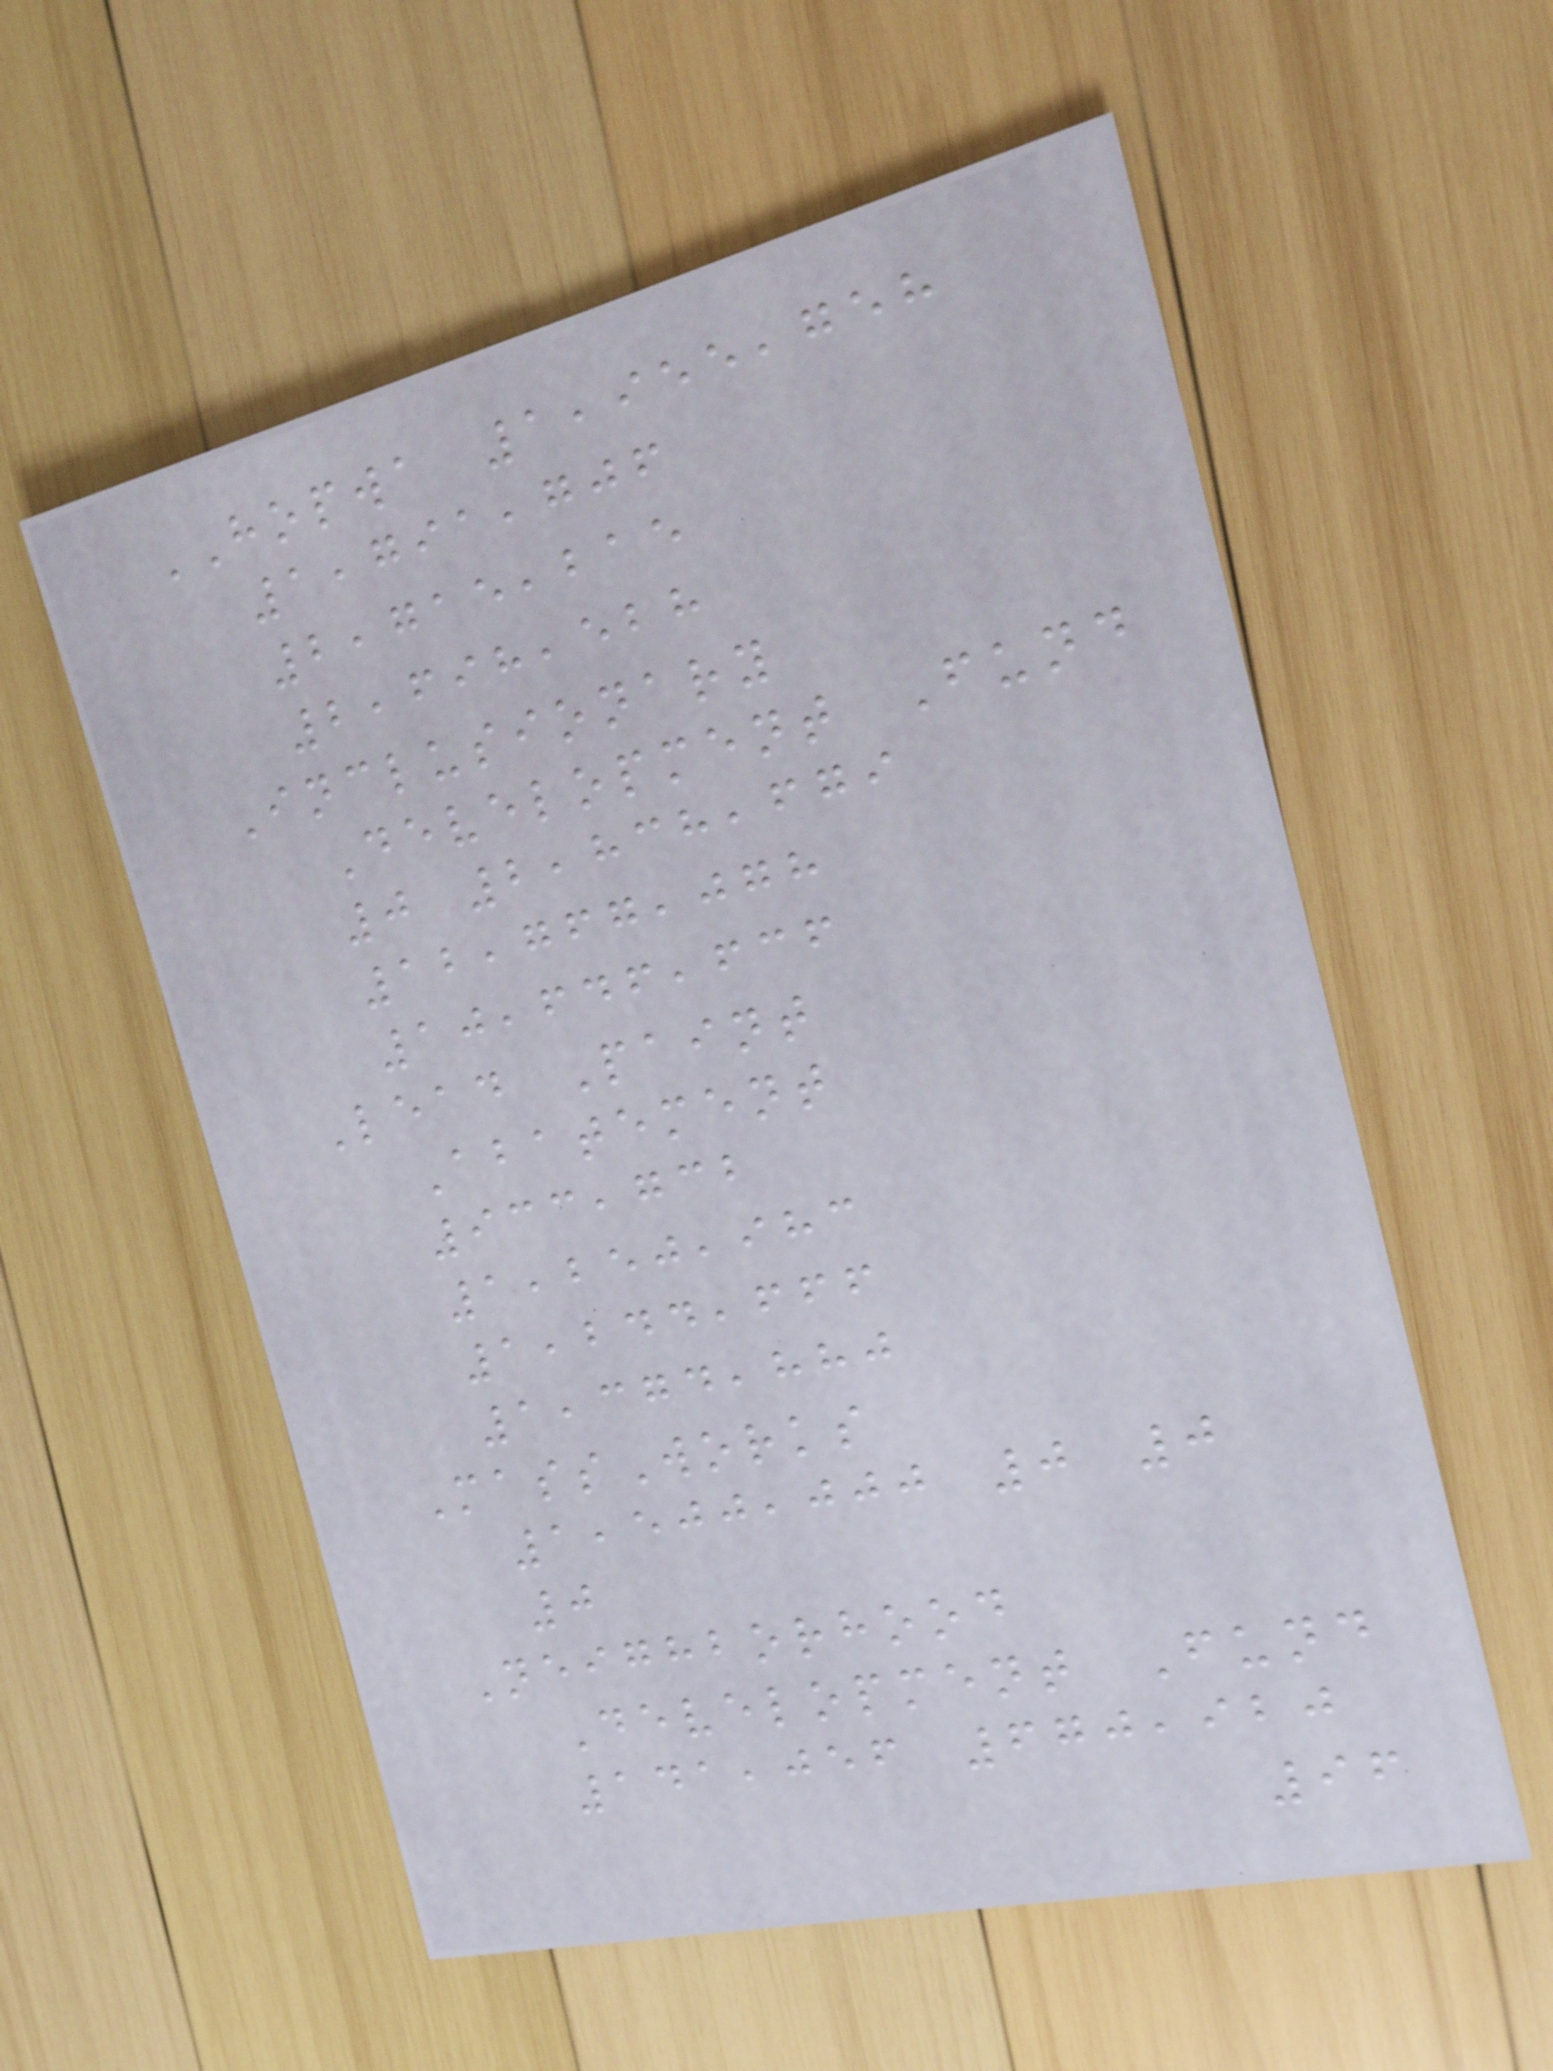HOPWA 1,955,758
1,791,706
2,715,215
2,698,528
Inclusionary
Development Fund
0 2,838,679
12,767,078
10,646,636
Lead Paint
Abatement
933,732
1,250,983
1,244,666
1,374,880
MassWorks
1,500,000 0 0
0
Neighborhood
Development Fund
141,056 670,920
96
